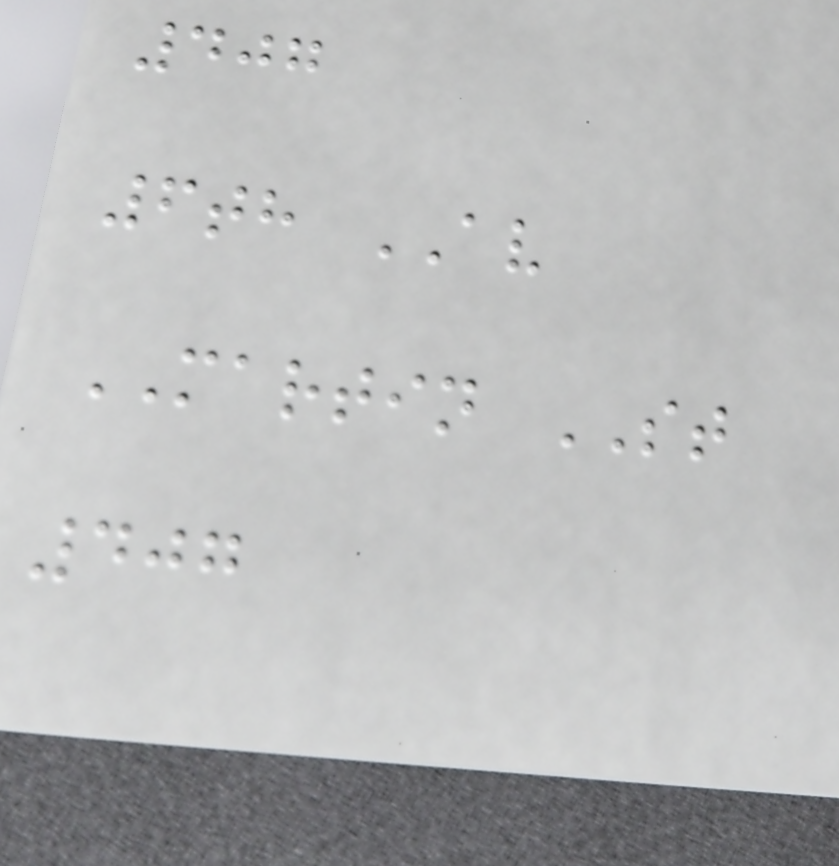407
6th AV
MARTIN ST
407
